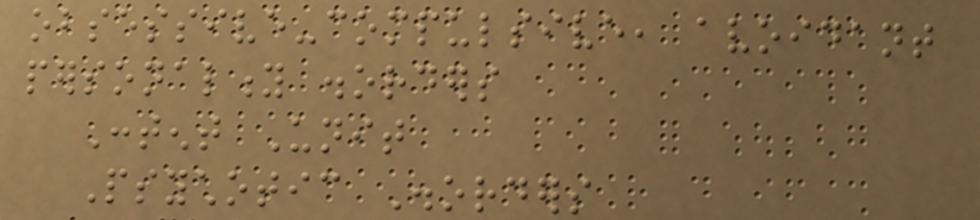obsessive-compulsive, avoidant
personality disorders
Content Unit
Psychotic Disorders
